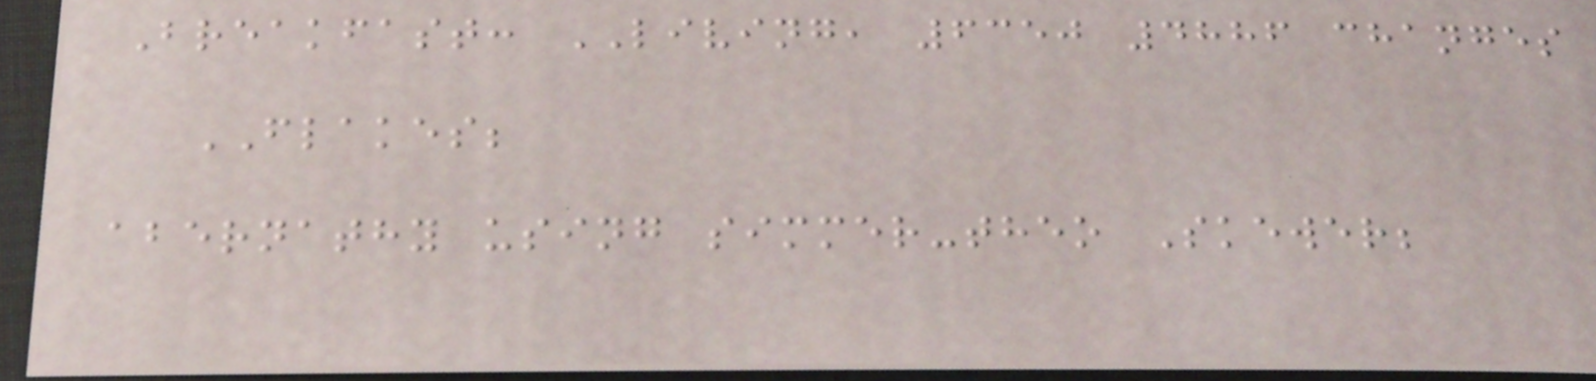Breakfast: LIVING, 6350 4886 changes
FLAKES;
abernathy using simmer-theo Skewer;
